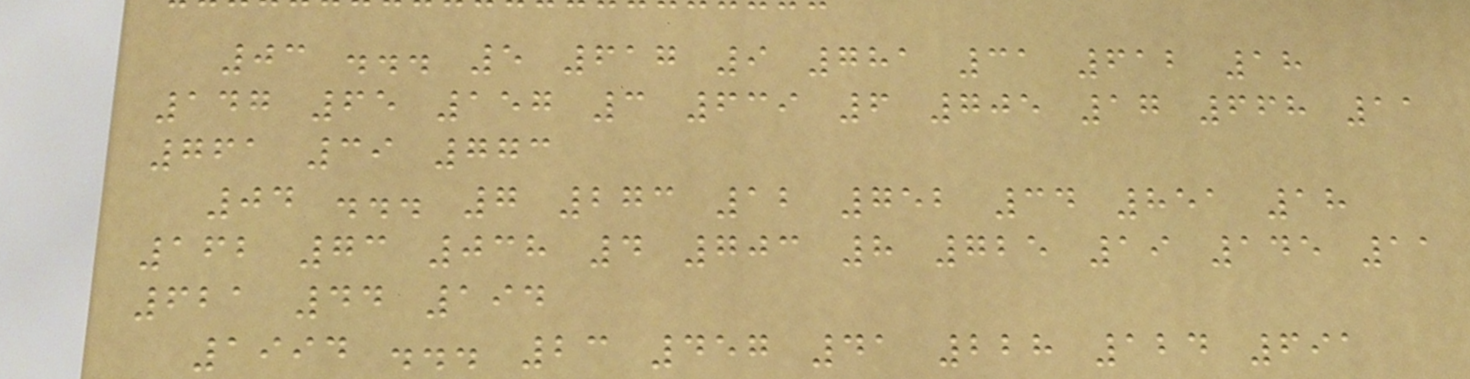03 ... 5 617 9 781 31 612 18
147 65 157 3 639 6 705 17 668 11
761 39 773
04 ... 7 273 12 752 34 851 18
162 73 038 4 703 8 725 19 145 11
621 44 194
1994 ... 23 457 41 228 124 691
